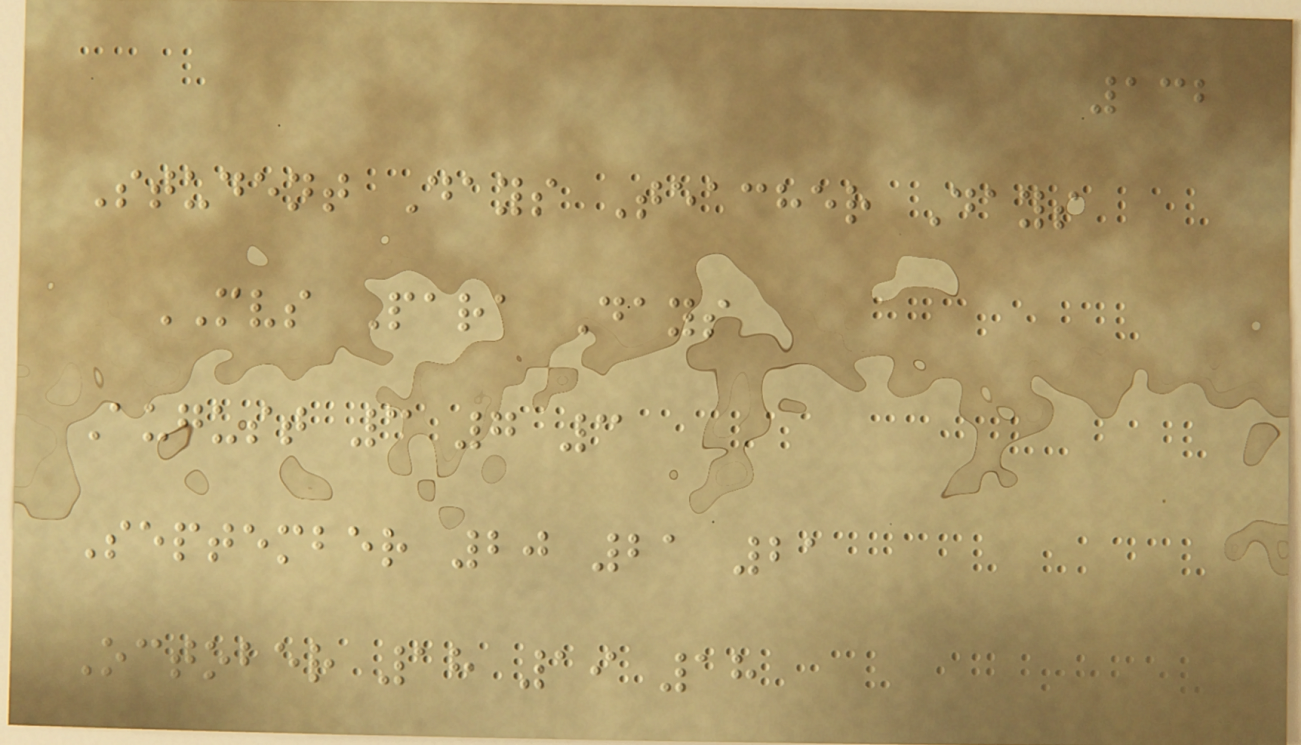132
Student Days Teacher Days
MVS Para Days
August 3 7 3
September 20 21 21
October 18 19 18
